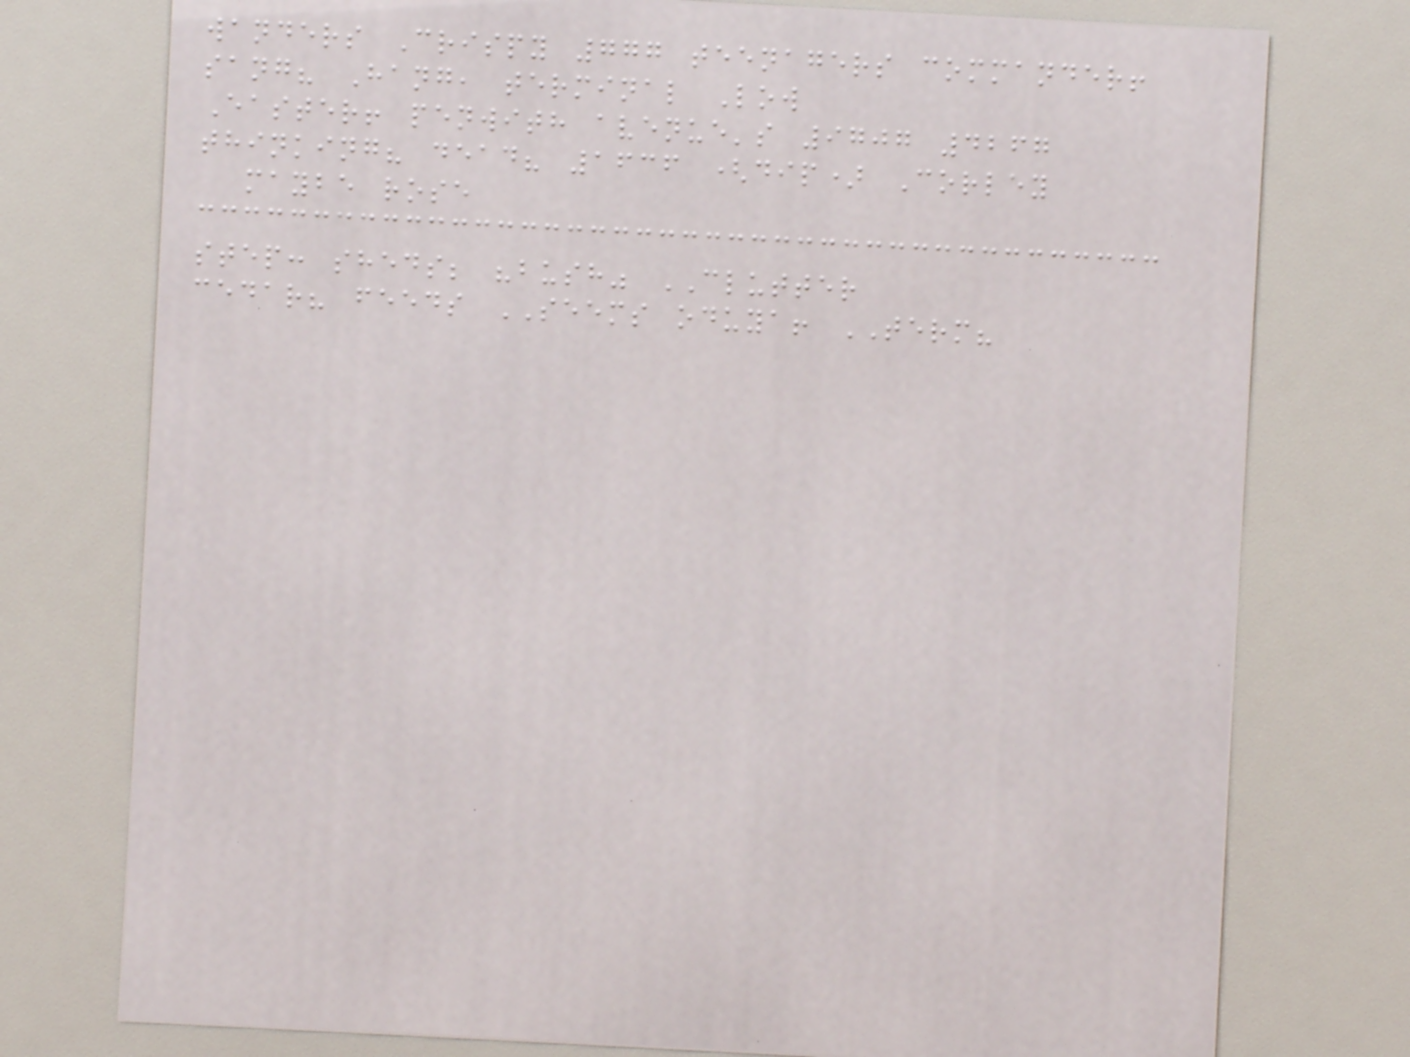wanders Crispy 777 teenagers commander!
sang? Hang, terminal Low
Easter! penwith avenue's 9707 4267
thinking? dead? 1636 (dip) Corley
maybe rose
step: sheds; "bush" CLUTTER
cedar? feeds SEEMS oduya! TERM?
